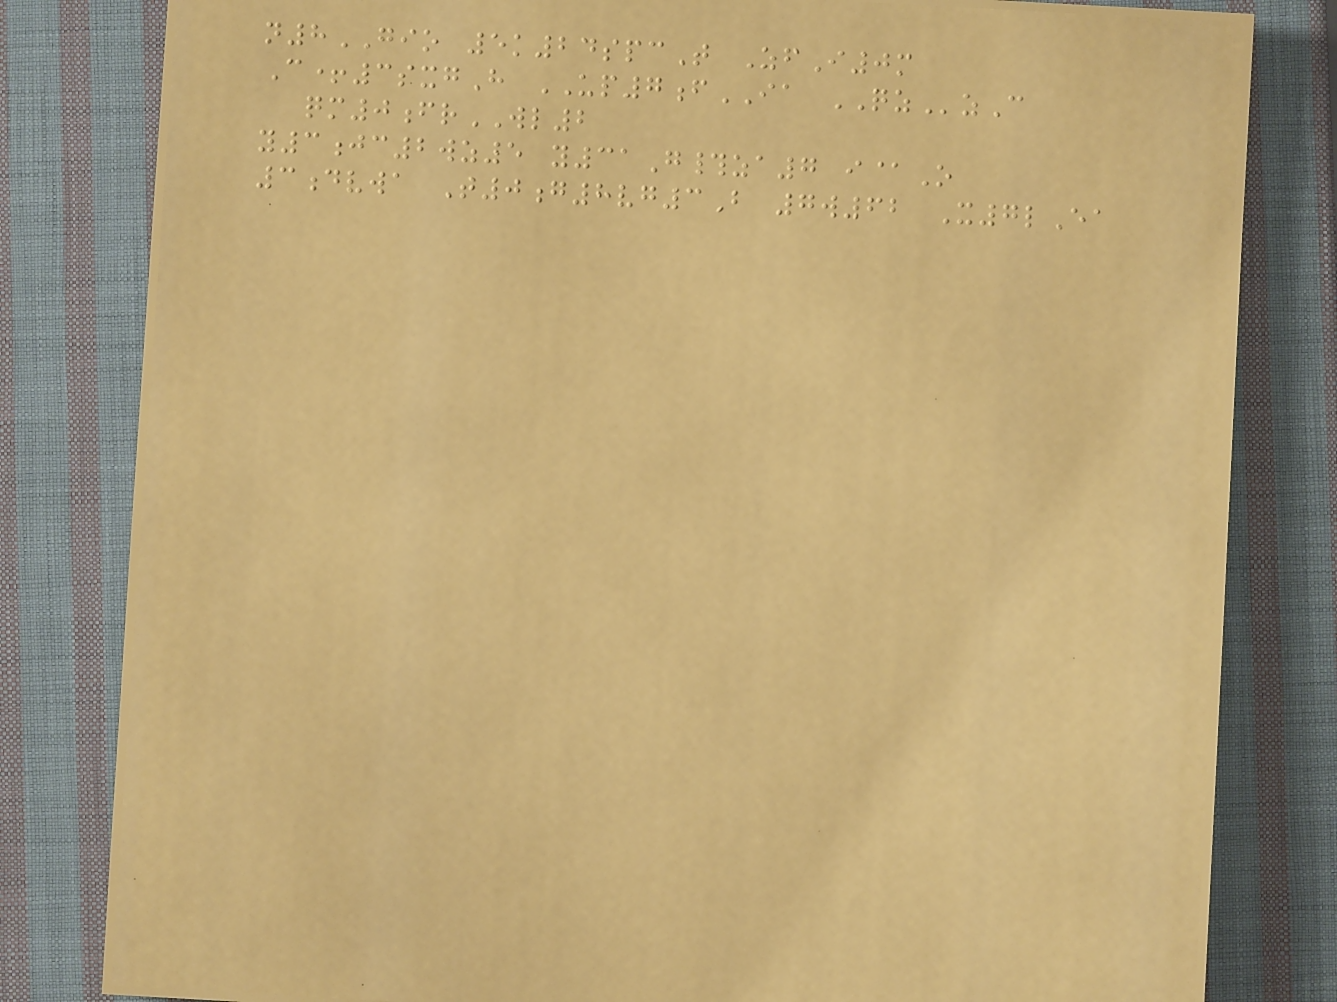n8GIO 5k24spcT ZfI0m
C+3sxgH UP7fIA QZzC
qm0frWL2
y3jc2wz5 y31G#za7 i@O
3dvwa T0g8vg3B 7w62 X7lEa
